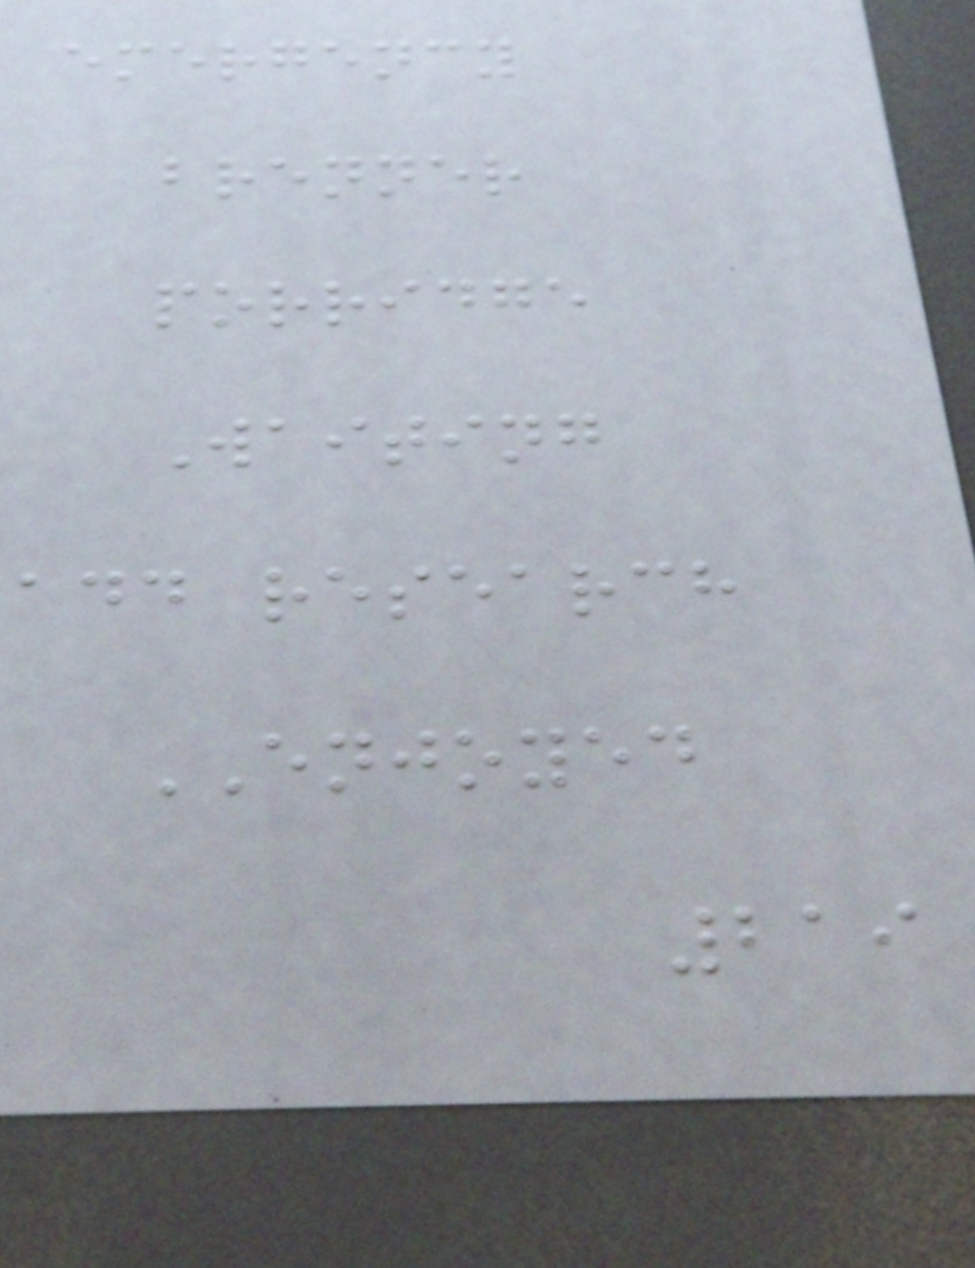emergency
brenner
porridge
Waiting
add research
ENJOYED
219
